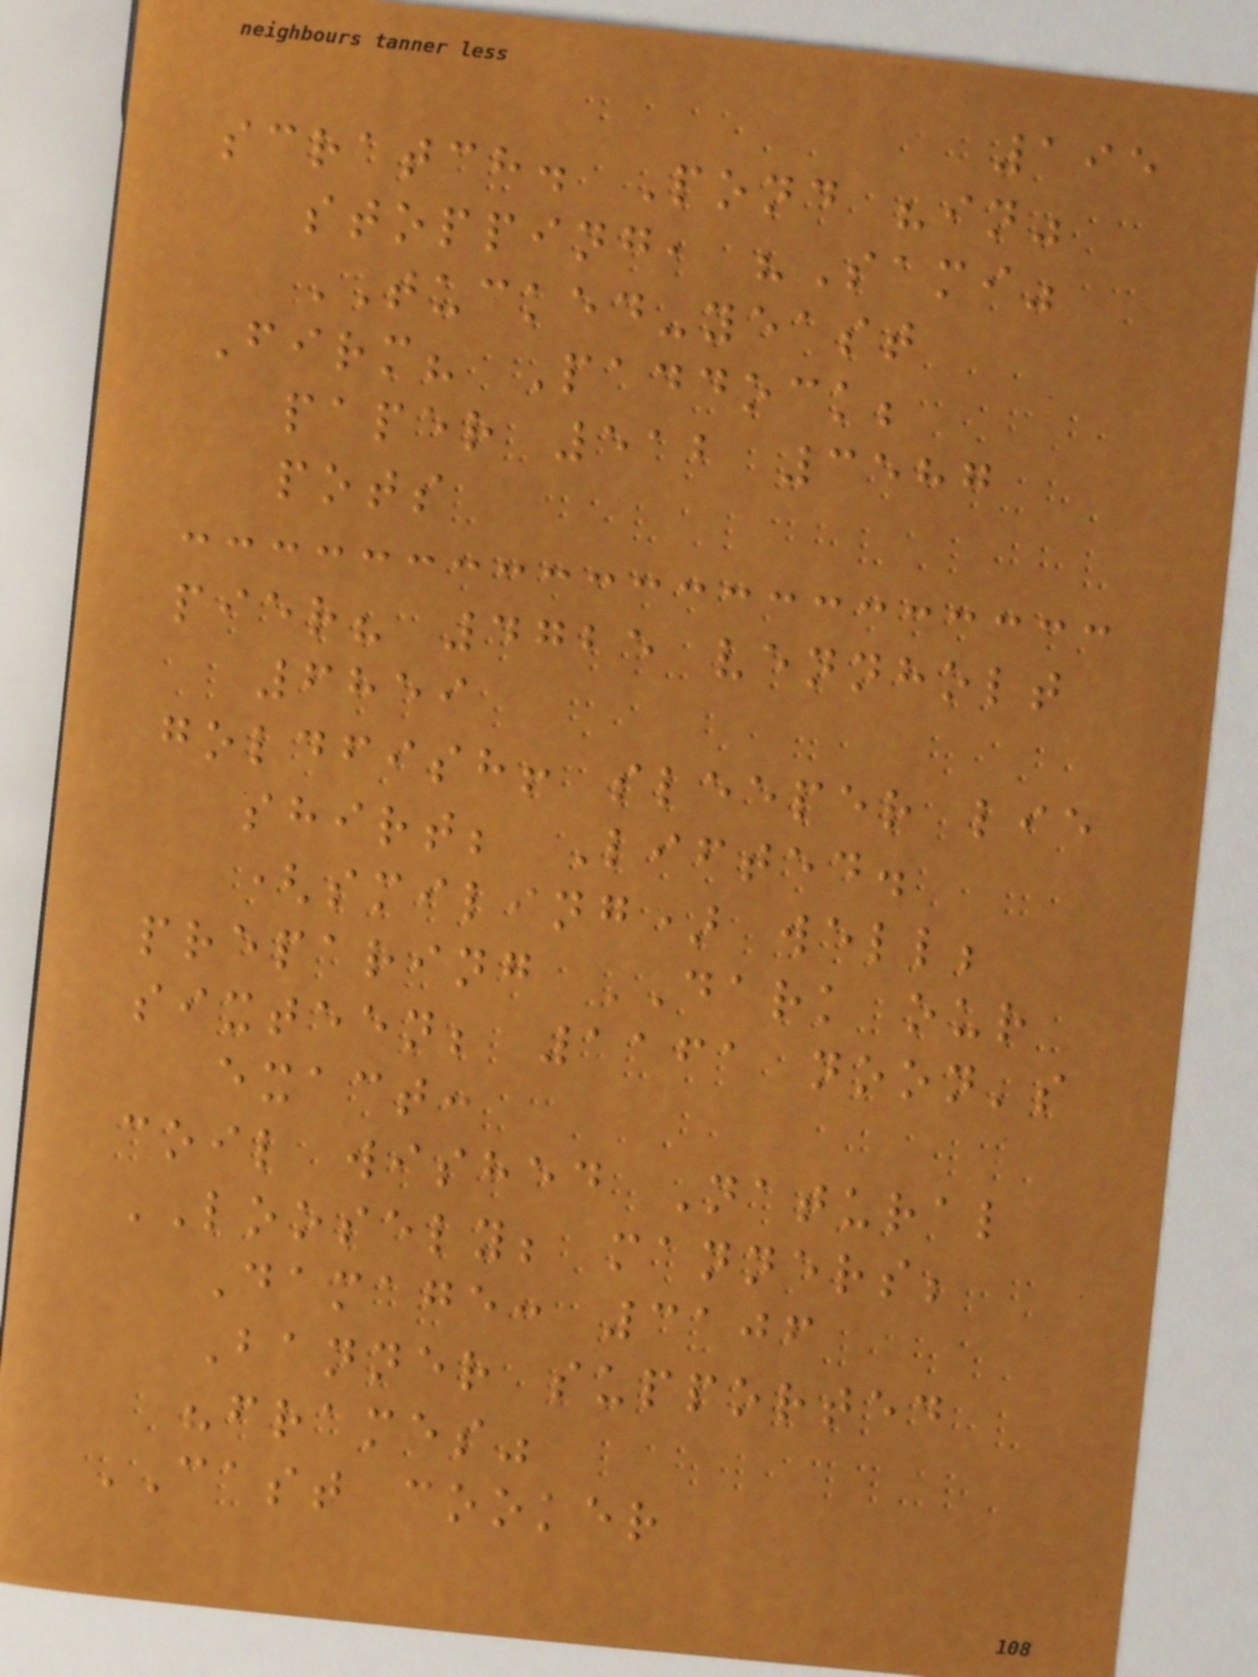195
scratch. Pond "in"
stopping, "Sami"
TUCKED-yeast
Firm? Paddock;
paper 512 3587
pots
pier? 4725 vennholt
6859
goldfish! sleeper lie
shirt; Lifted.
(smiling) well;
preparing DARK our
sixteen; 1161 noon's
exact:
coil wished Natural
LOOSELY; manners;
Damage: 3106
Banner supported
"frames"
CAST cooker
